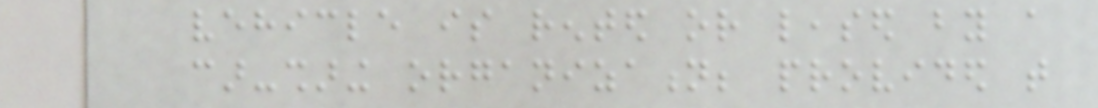vehicle is rented or leased by a
car-sharing organization; provided that
